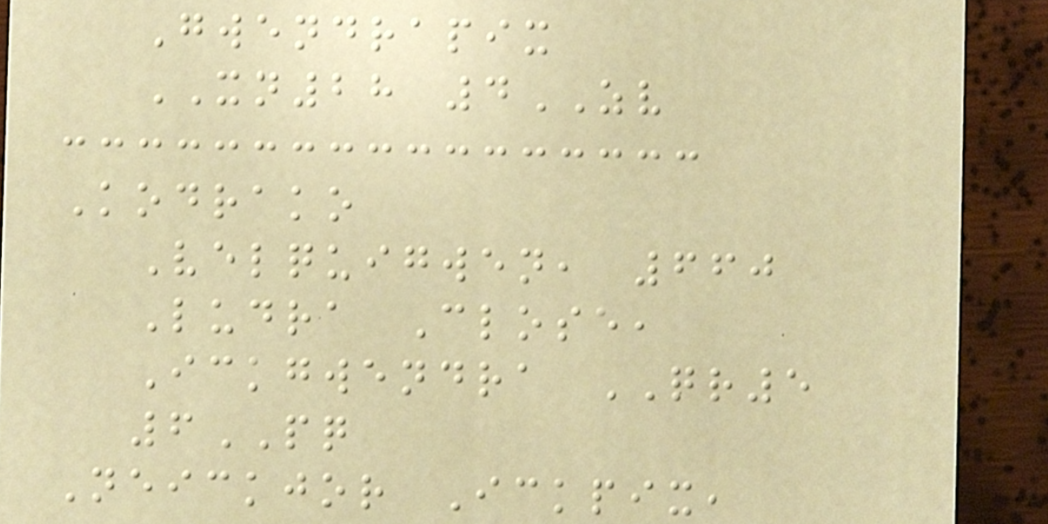Gwendrapix
XN28 4ZV
Kodrako
Velquigwen, 660
Ludra Close,
Ickgwendra QR5
6PQ
Neickjor Ickpix,
